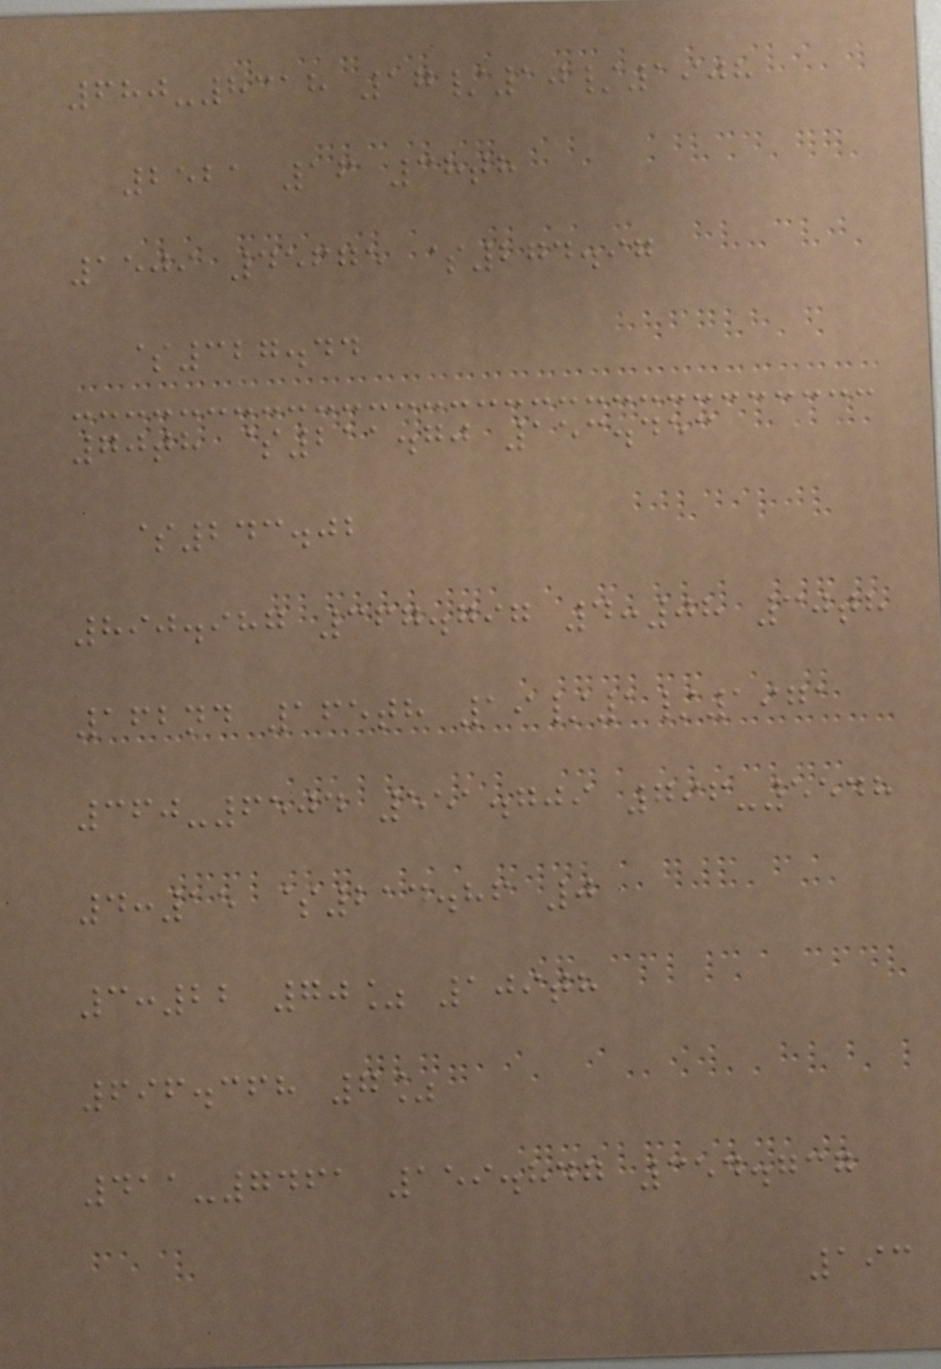680-8318 17/10/1908
2521 16 38th
1509 45675 $274.97
$327.44
70th $211.70 153.453
$243.02
890.987 367.797 4:08 30th
162nd 165th 19/1/1971
360-6504 551.709 796-5548
4:15 $214.86 0
3:22 70% 109th
696.368 7%
411-7461 159.847 354.737
193
